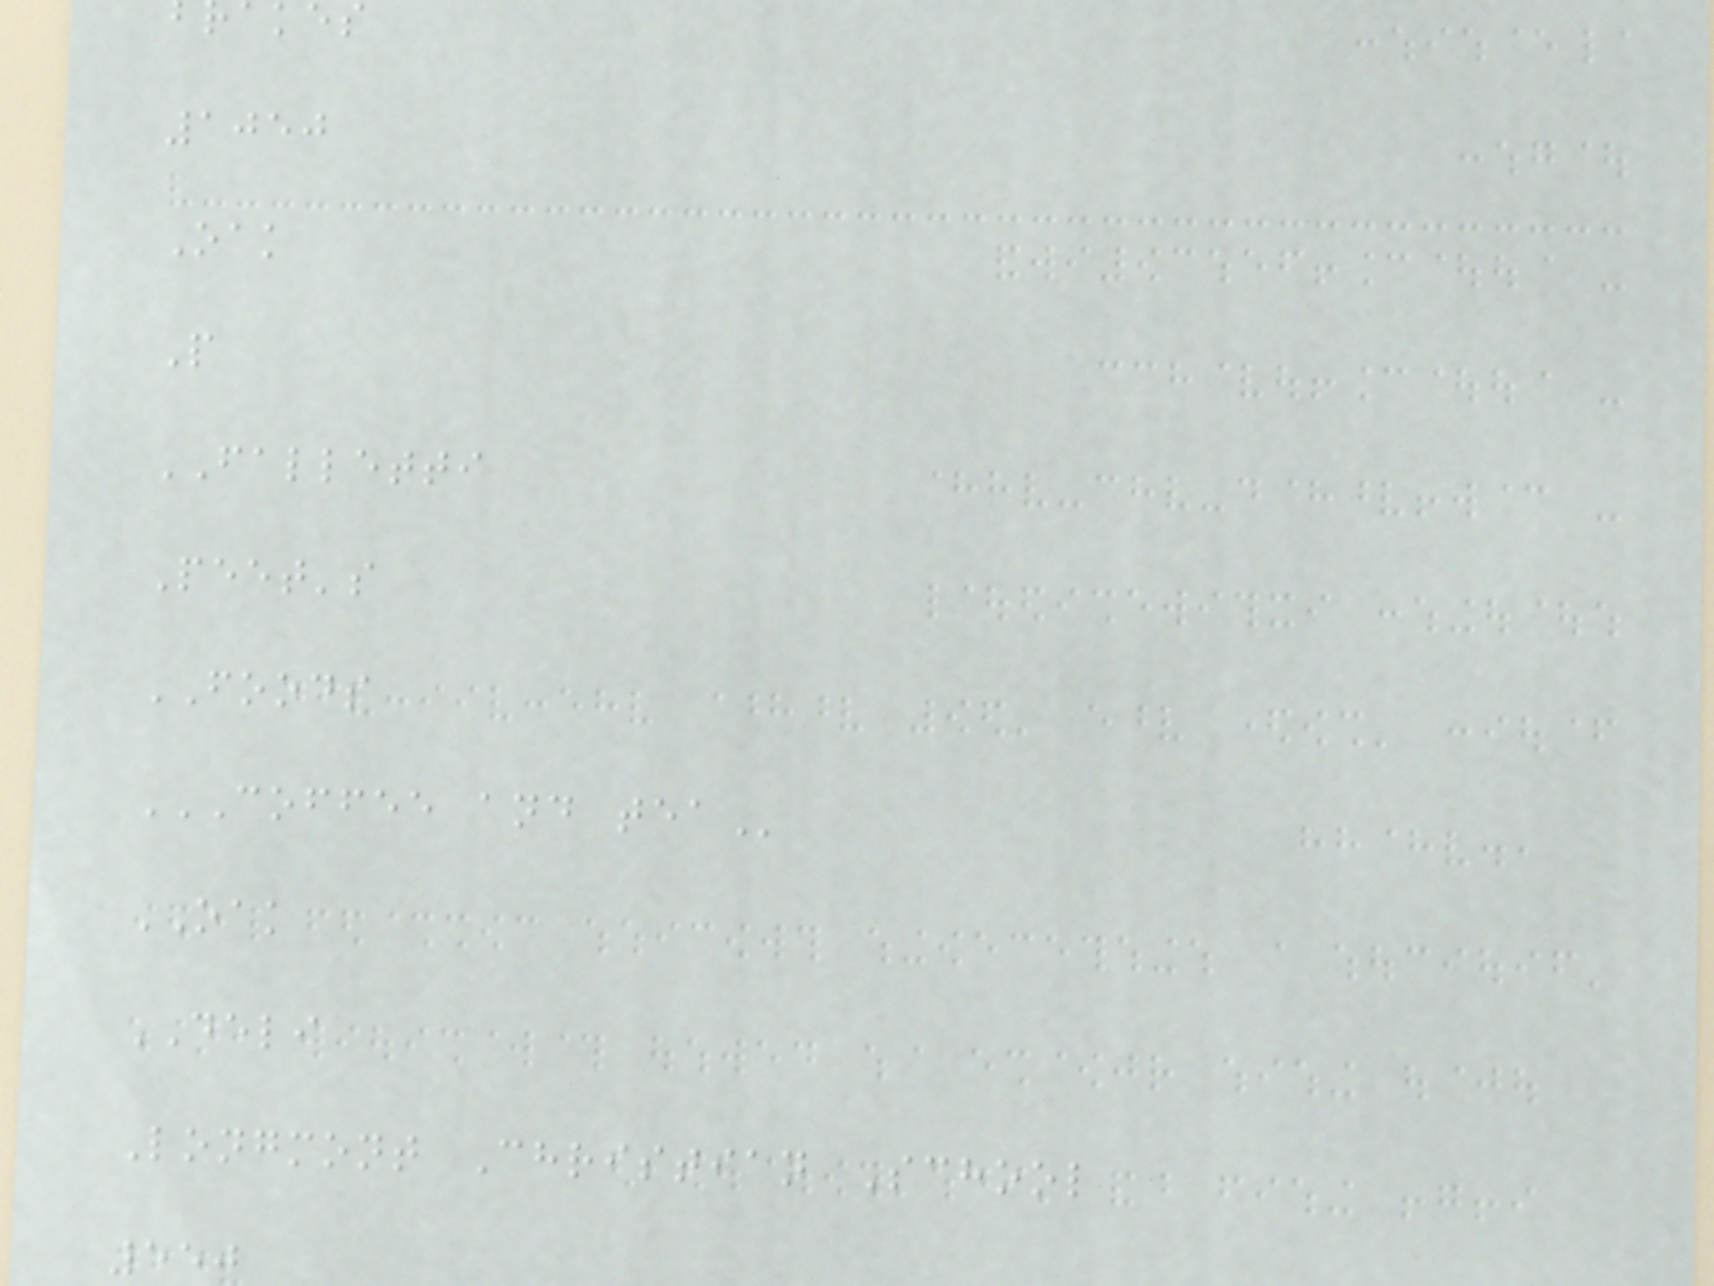1050
Oak
P
FALLETTI
Peet's
FOODS
COFFEE AND TEA
OAK
DELI
Longmont Christian School
550
